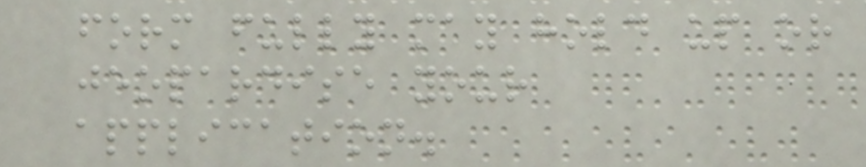form fully may hold up or
jeopardise your
application.
